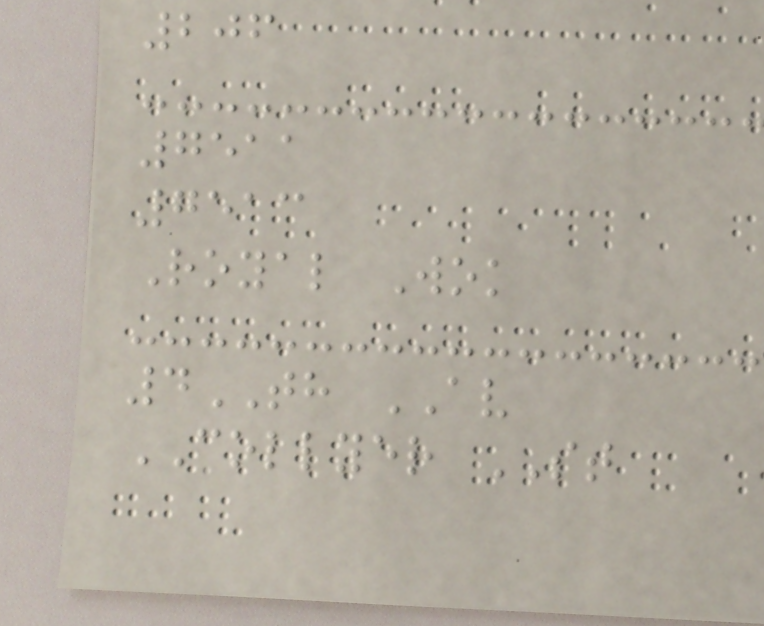206
7511
7513
Royal Wok
4TH AV
COLLYER ST
